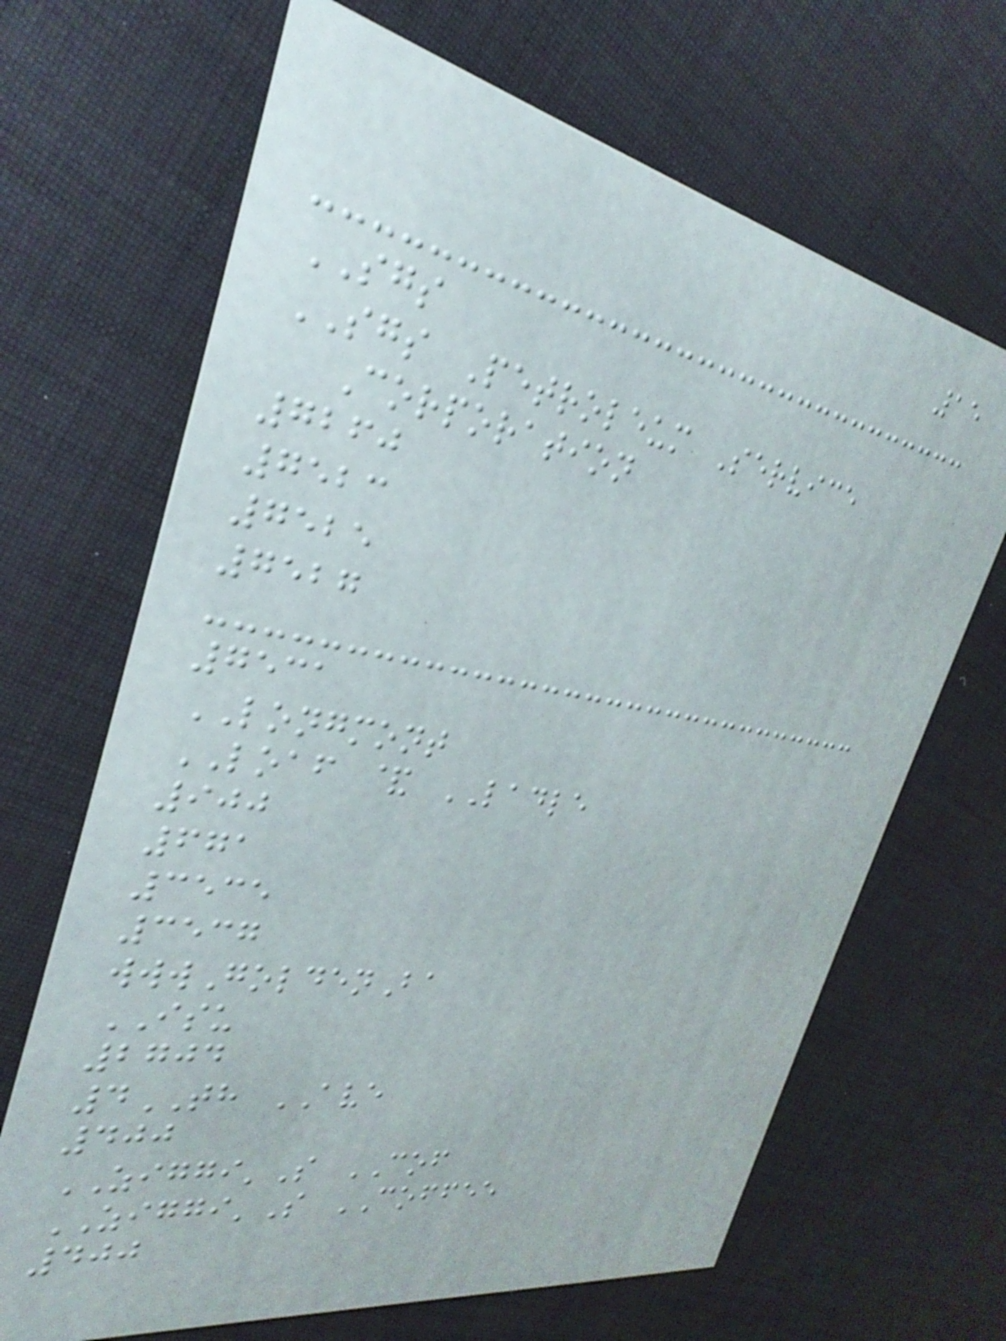15
SGS
SGS Petroleum Service
Corporation
7260
7523
7525
7527
7531
LONGMONT
LOAF & LADLE
900
671
3535
3537
wwwGoldenBa
ISU
2704
4TH AVE
400
ZIGGI'S COF
ZIGGI'S COFFEE
400
